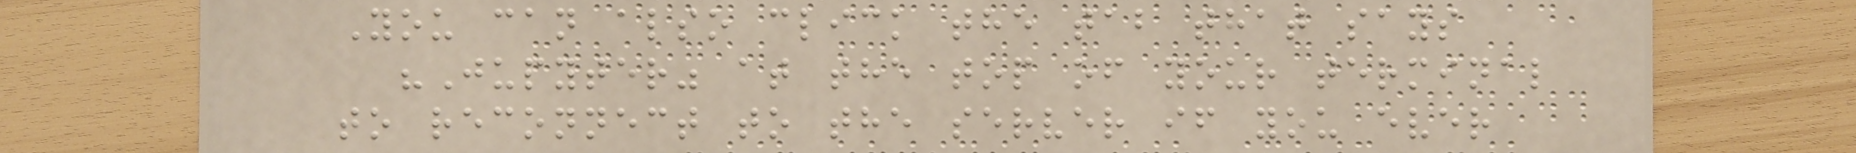You can also click the tab that says
"Jupyter" at the top of your terminal
to reconnect to the server if you ever
